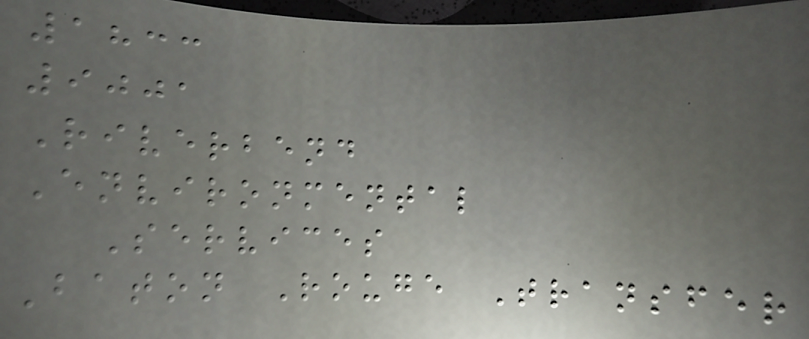1833
9001
Riverbend
Environmental
Services
Baton Rouge Transfer
